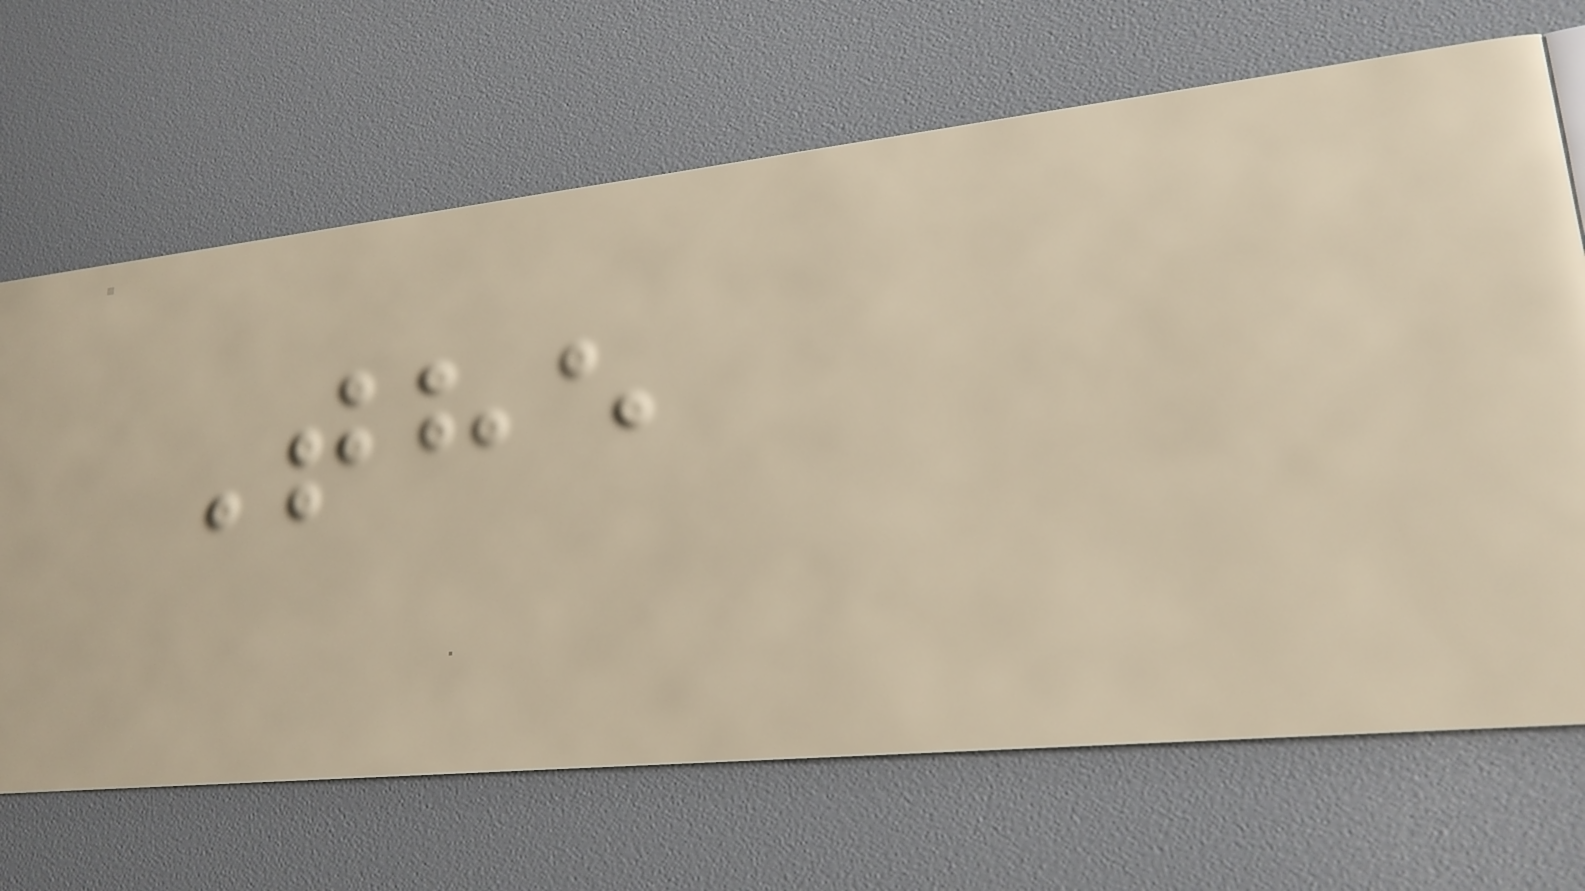The
